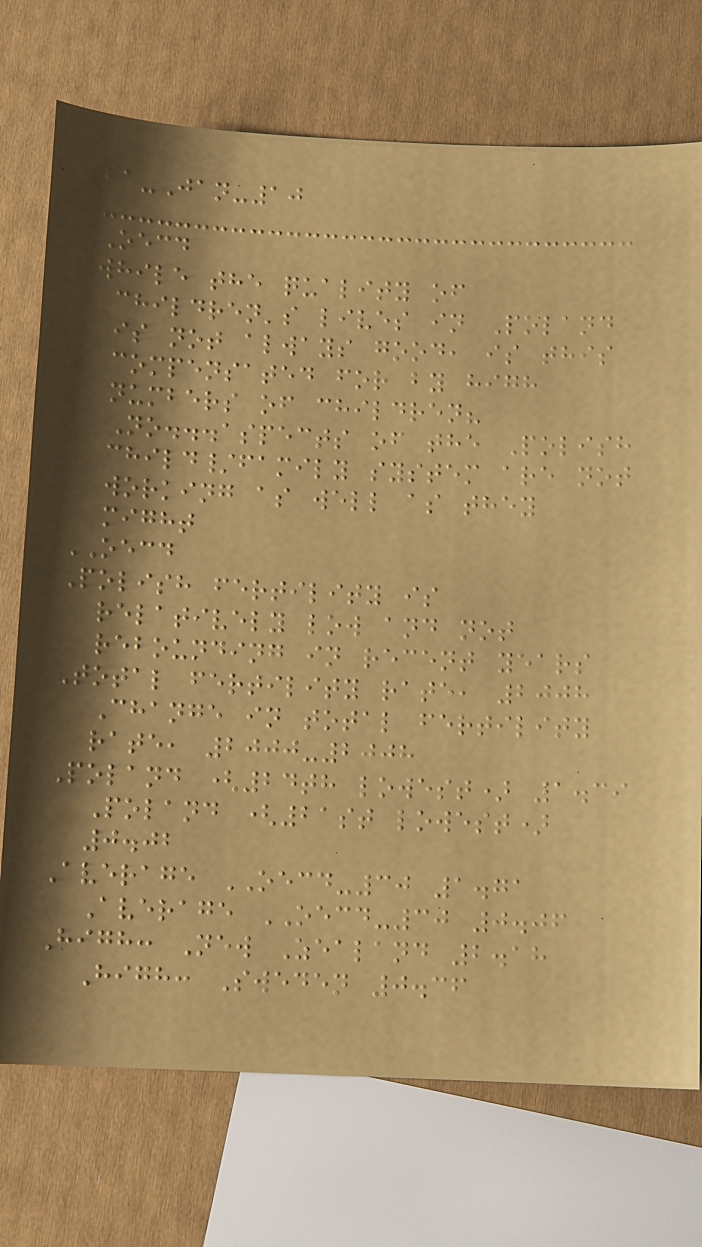21-Jan-10
OECD
While the quality of
children's lives in Poland
is not always good, is this
compensated for by high
numbers of children?
No...aspects of the Polish
child/family system are not
working as well as they
might
OECD
Polish fertility is
relatively low and not
rebounding in recent years
Total fertility rate, 2008
Change in total fertility
rate, 2000-2008
Poland (24th lowest) 1.39
Poland (21st lowest)
0.02
Average OECD-30 1.71
Average OECD-30 0.06
High: New Zealand 2.18
High: Sweden 0.36
